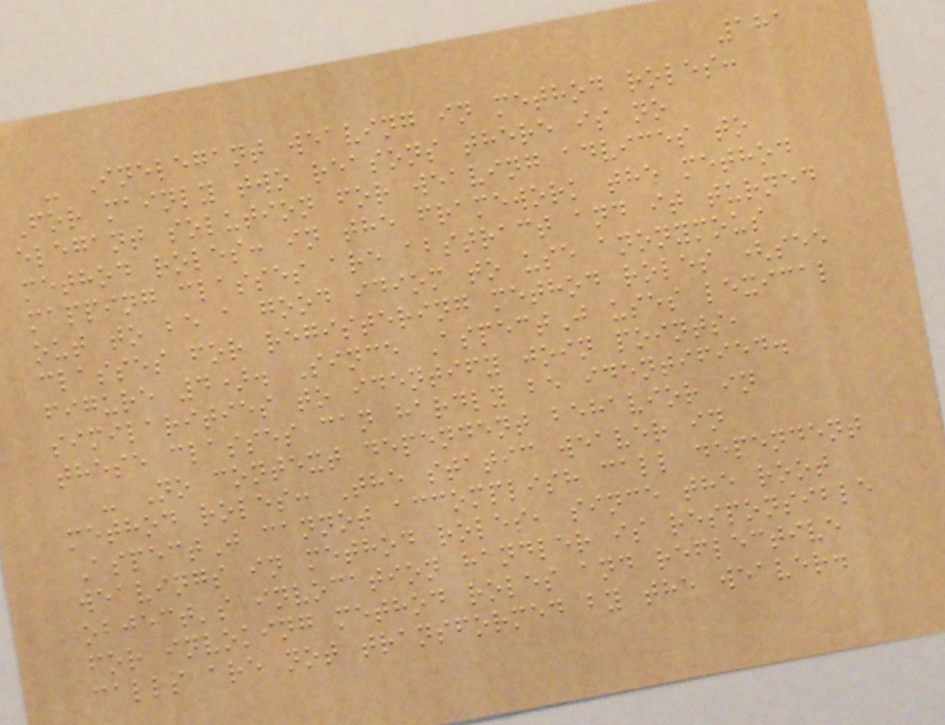181
- Inelegant weaving in method roles:
For mainly two reasons there is no
elegant solution for weaving advices to
method roles: in the framework the method
mapping classes are abstract and it turned
out to be a good idiom to use anonymous
classes for registering method roles (see
figure 4). Since AspectJ uses lexical
similarities to identify join points,
these classes can hardly be identified.
- No context dependent behavior in
method roles: The static weaver in
AspectJ cannot accomplish call dependent
weavings in method roles, since the root
object's invocation handler is responsible
for invoking method roles and reflective
calls are not transformed by the weaver.
